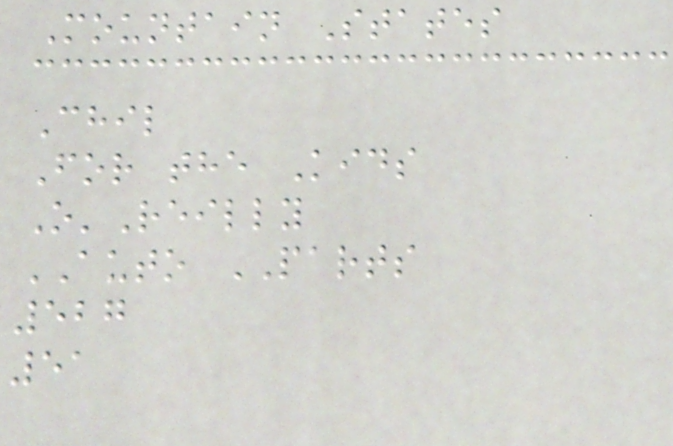Mountain States
Chil
For the Kids
O'Reilly
AUTO PARTS
527
51
